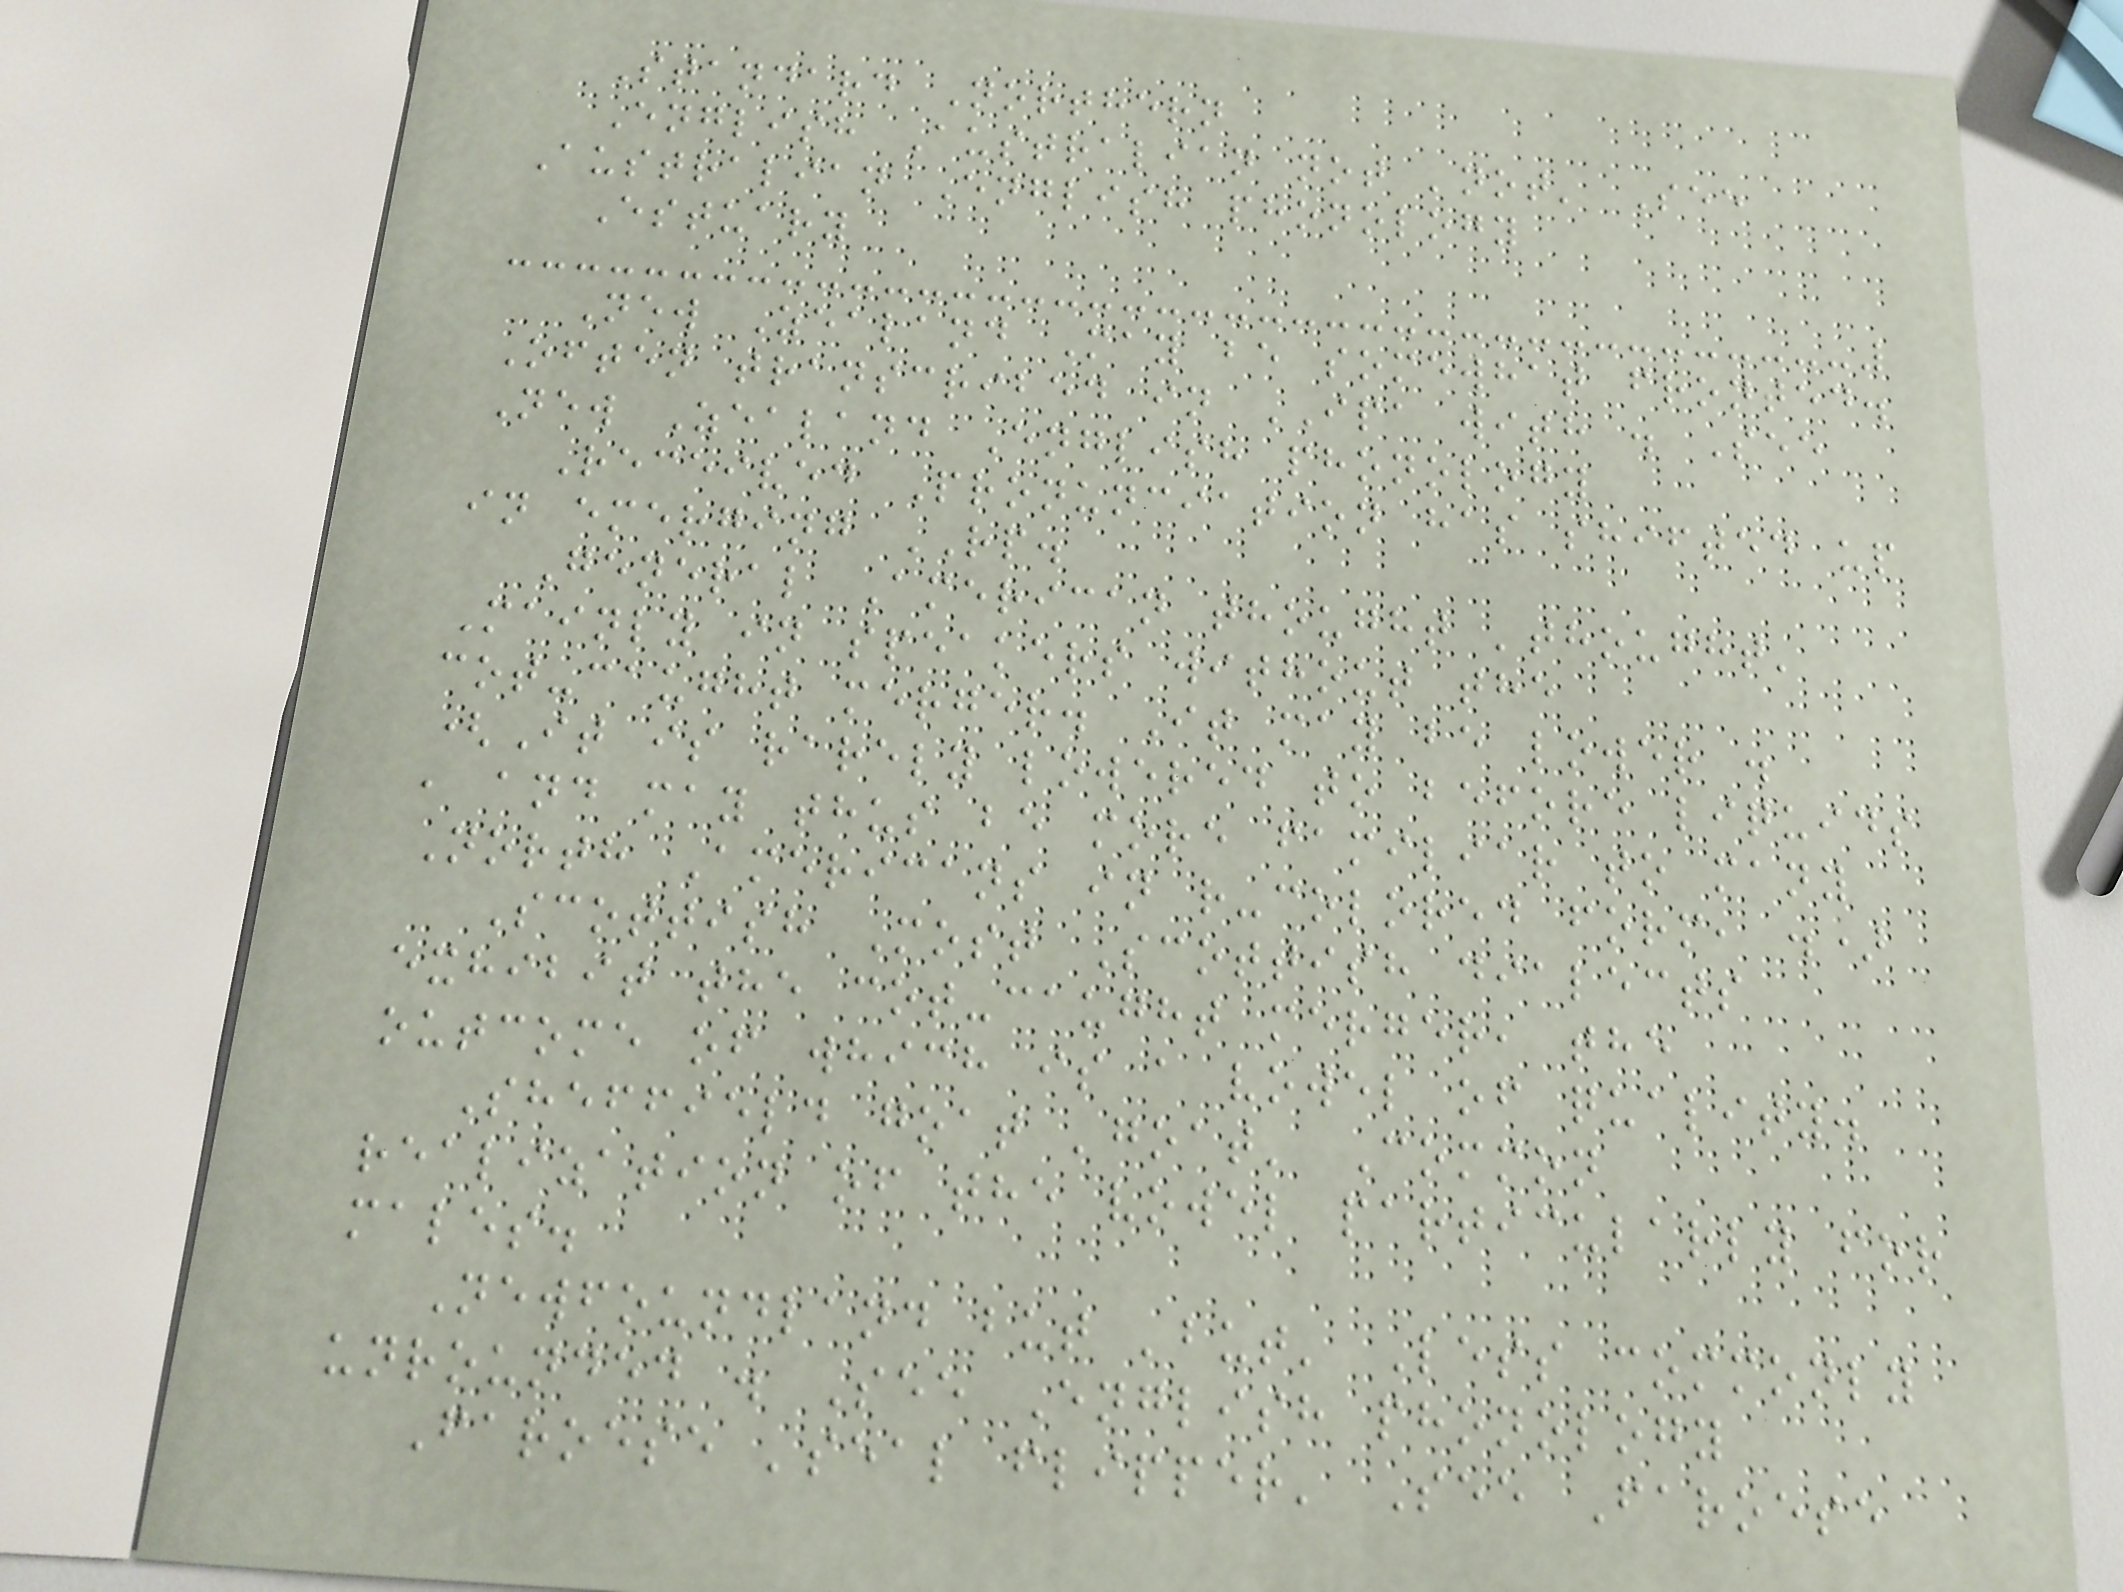Standard Northern
English Australian not 'not' See
Australian English phonology
Estuary
New Zealand May be somewhat fronted.
Often transcribed in IPA with . See
New Zealand English phonology
Received Pronunciation has shifted up
in emerging RP.
General American thought 'thought'
Mainly in speakers without the
cot-caught merger. It may be lower .
(It is rarely lowered to before liquids
, and may thus be more familiar to many
North Americans in r-colored form, .)
Scottish Most Scottish dialects
exhibit the cot-caught merger, the
outcome of which is a vowel of quality.
Sheffield goat 'goat' Common
realization of the vowel particularly for
males.
Newfoundland but 'but' Less commonly
unrounded . See English phonology
Faroese 'seal flipper' See Faroese
